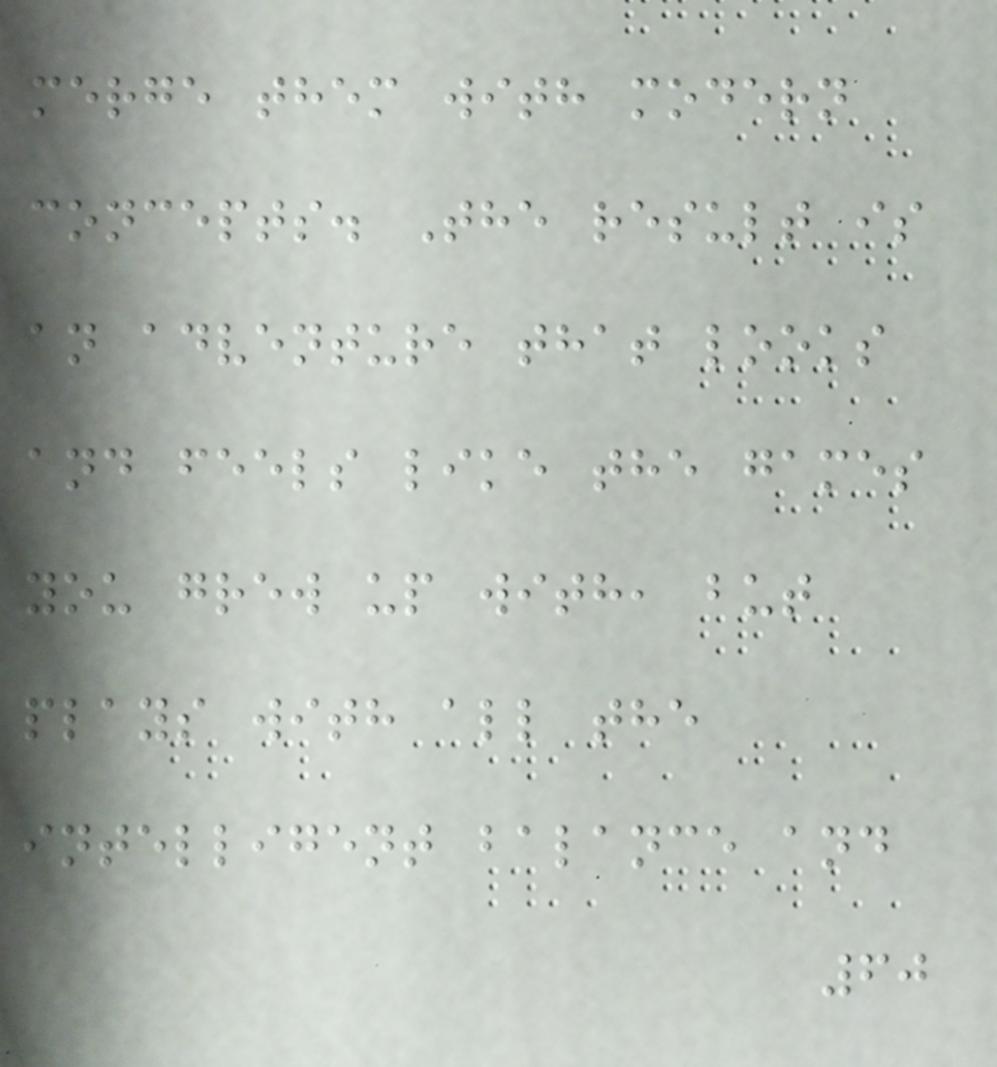merge them with modern
concepts. The result is
an adventure that looks
and feels like the games
you grew up with, but
plays with all the
intelligent balance and
60
